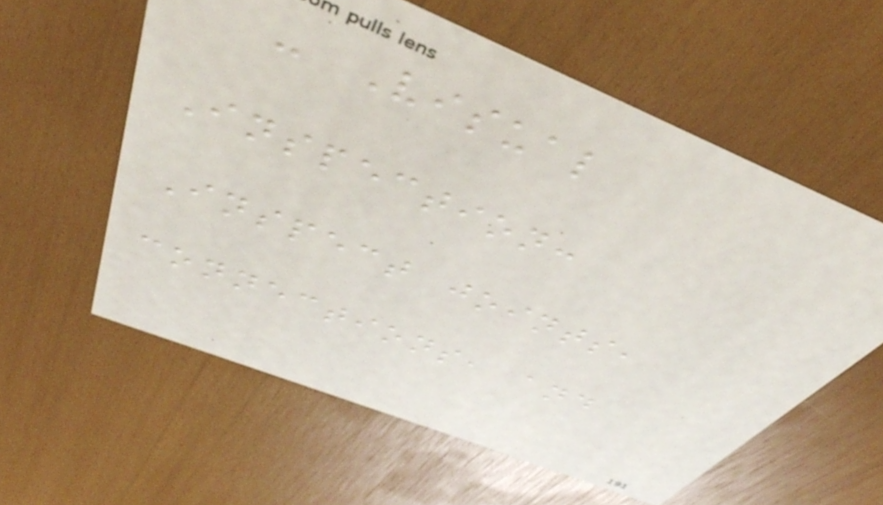- Visual
Inspection:
Inspect joints,
connections, and
